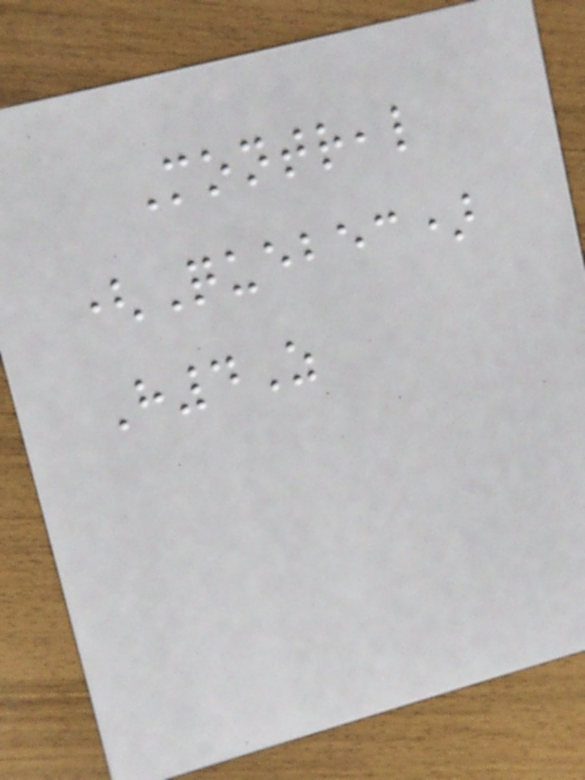Montreal
(Quebec)
H4Z
